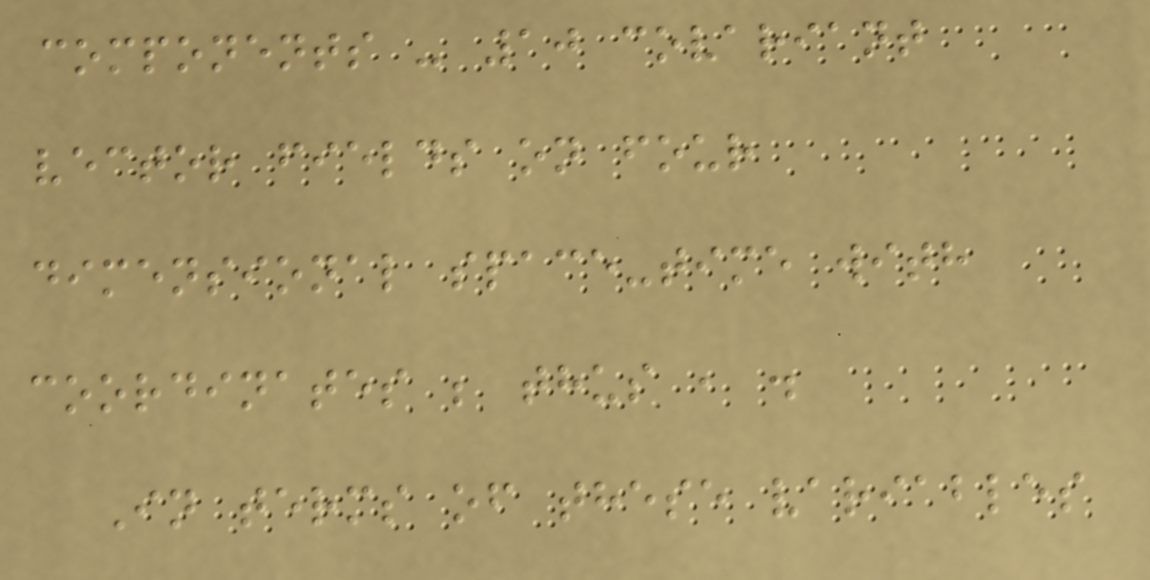components - 10 covariant
vector fields on four
dimensional space-time with
coordinates ; thus , .
In terms of these variables
